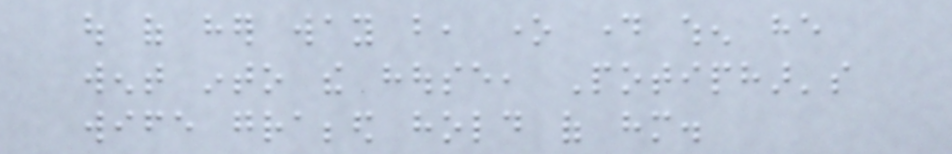out of her way but, one day when he
went into the house, Potiphar's
wife grabbed hold of him.
